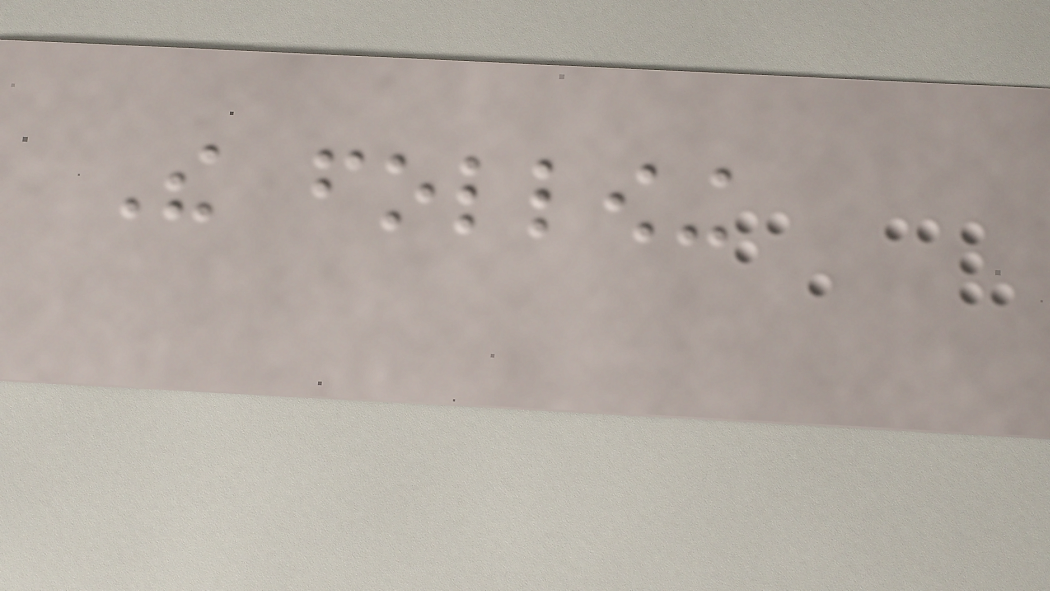The following
